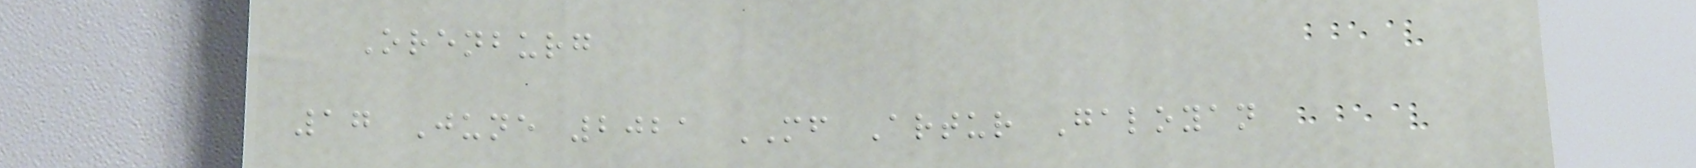Orenburg
17 June 2021 MF Artur Galoyan
